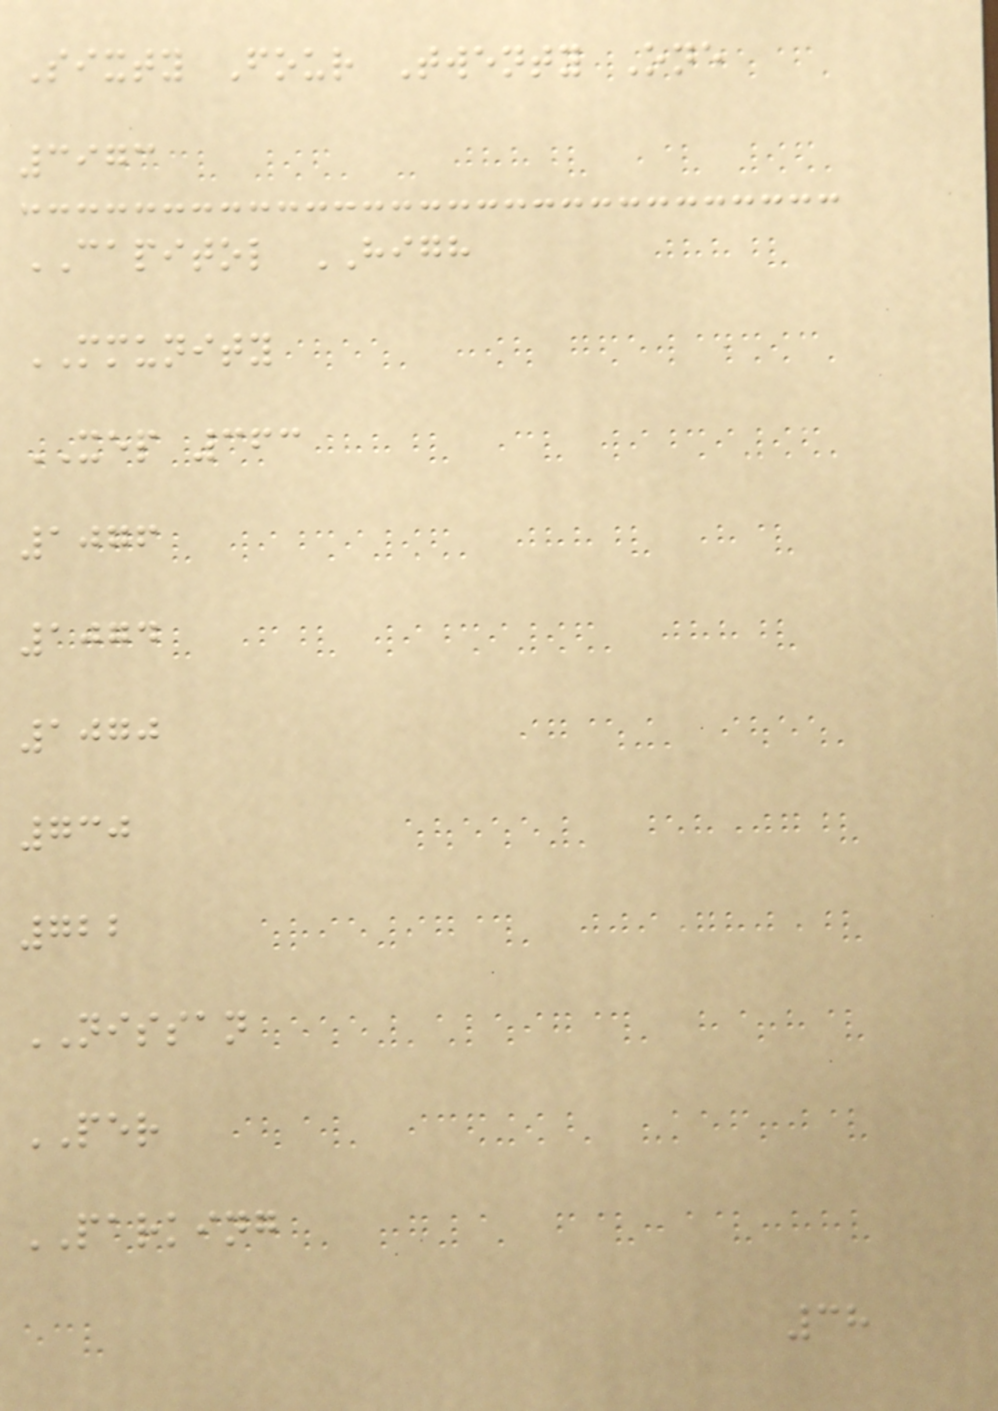Sixty Four Twenty One
3973
CAPITOL HIGH
MMUNITY
XEP 363
1076
1074
1070
730
722
NISSAN
PER
PARKING
38
